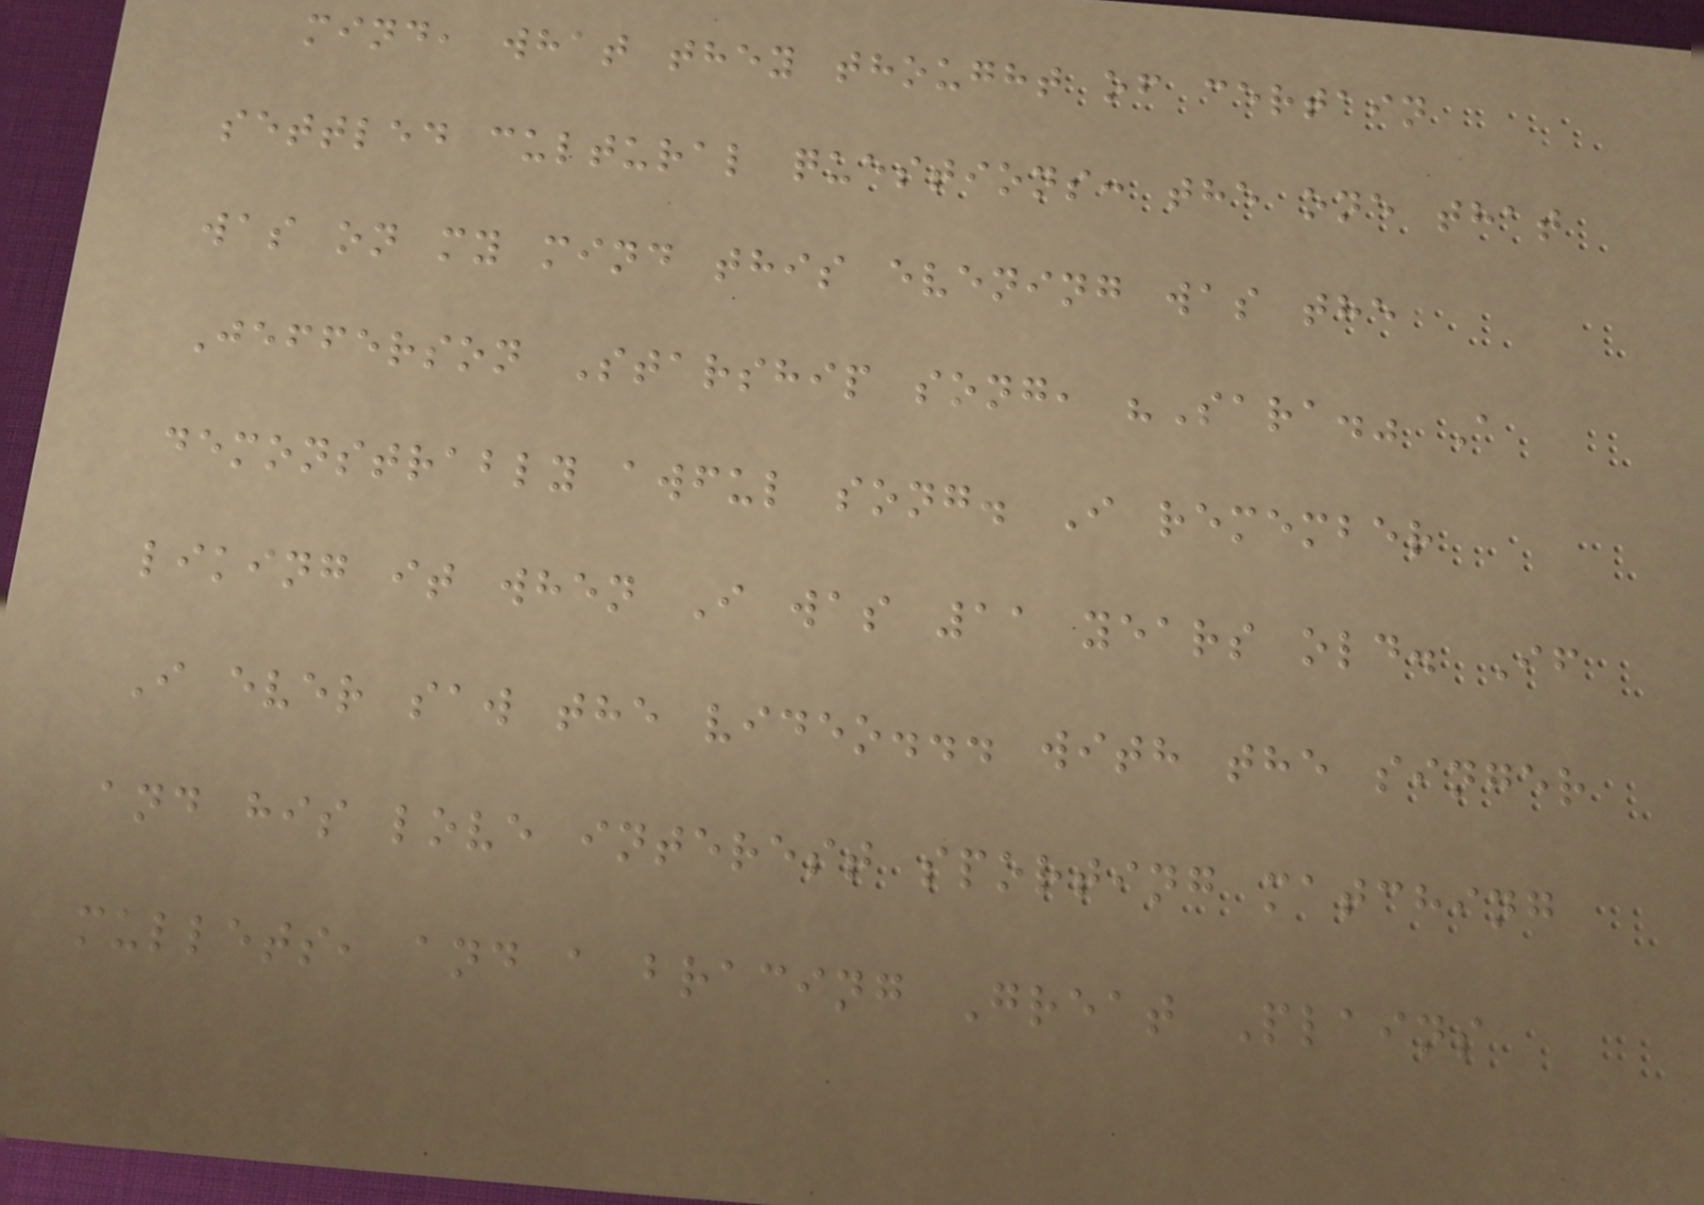mind, what they thought of certain
settled cultural questions: the one that
was on my mind this evening was the
Jefferson Starship song, "Sara." A
demonstrably awful song. I remember
liking it when I was 11 years old. If
I ever saw the video... with the singer
and his love interest sporting matching
mullets, and a bracing Great Plains
